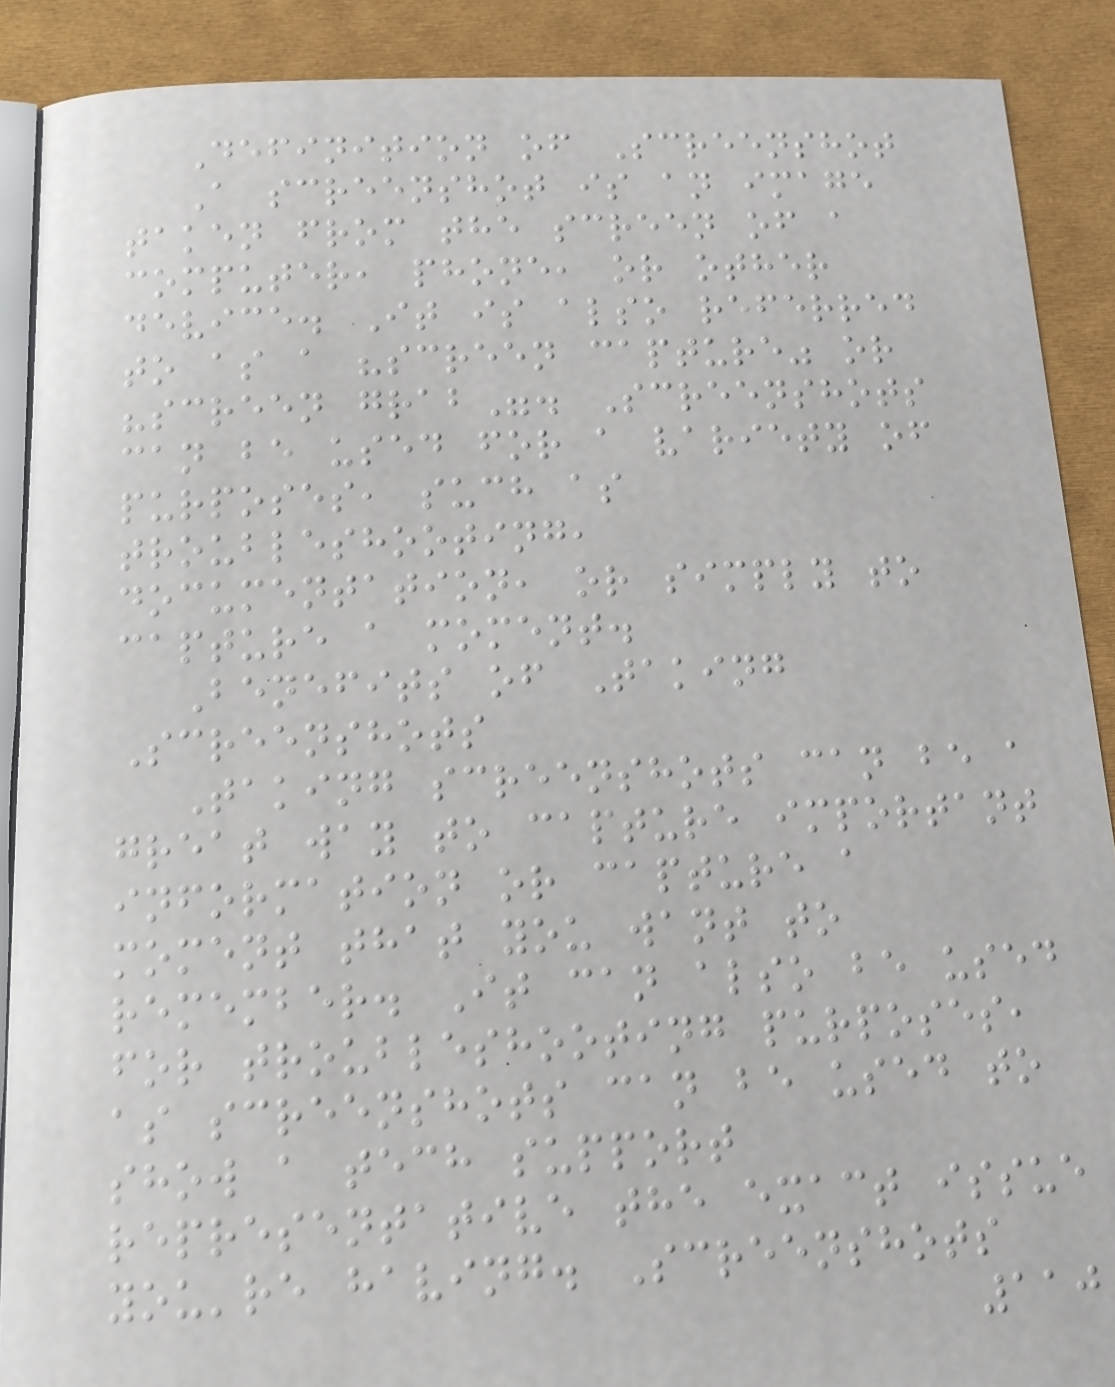Definition of Screenshot
A screenshot is an image
taken from the screen of a
computer, phone, or other
device. It is also referred
to as a "screen capture" or
"screen grab". Screenshots
can be used for a variety of
purposes, such as
troubleshooting,
documentation, or simply to
capture a moment.
Benefits of Taking
Screenshots
Taking screenshots can be a
great way to capture important
information or capture a
moment that you want to
remember. It can also be used
for troubleshooting purposes,
as screenshots can be used to
show a tech support
representative the exact issue
you're having. Screenshots
110
